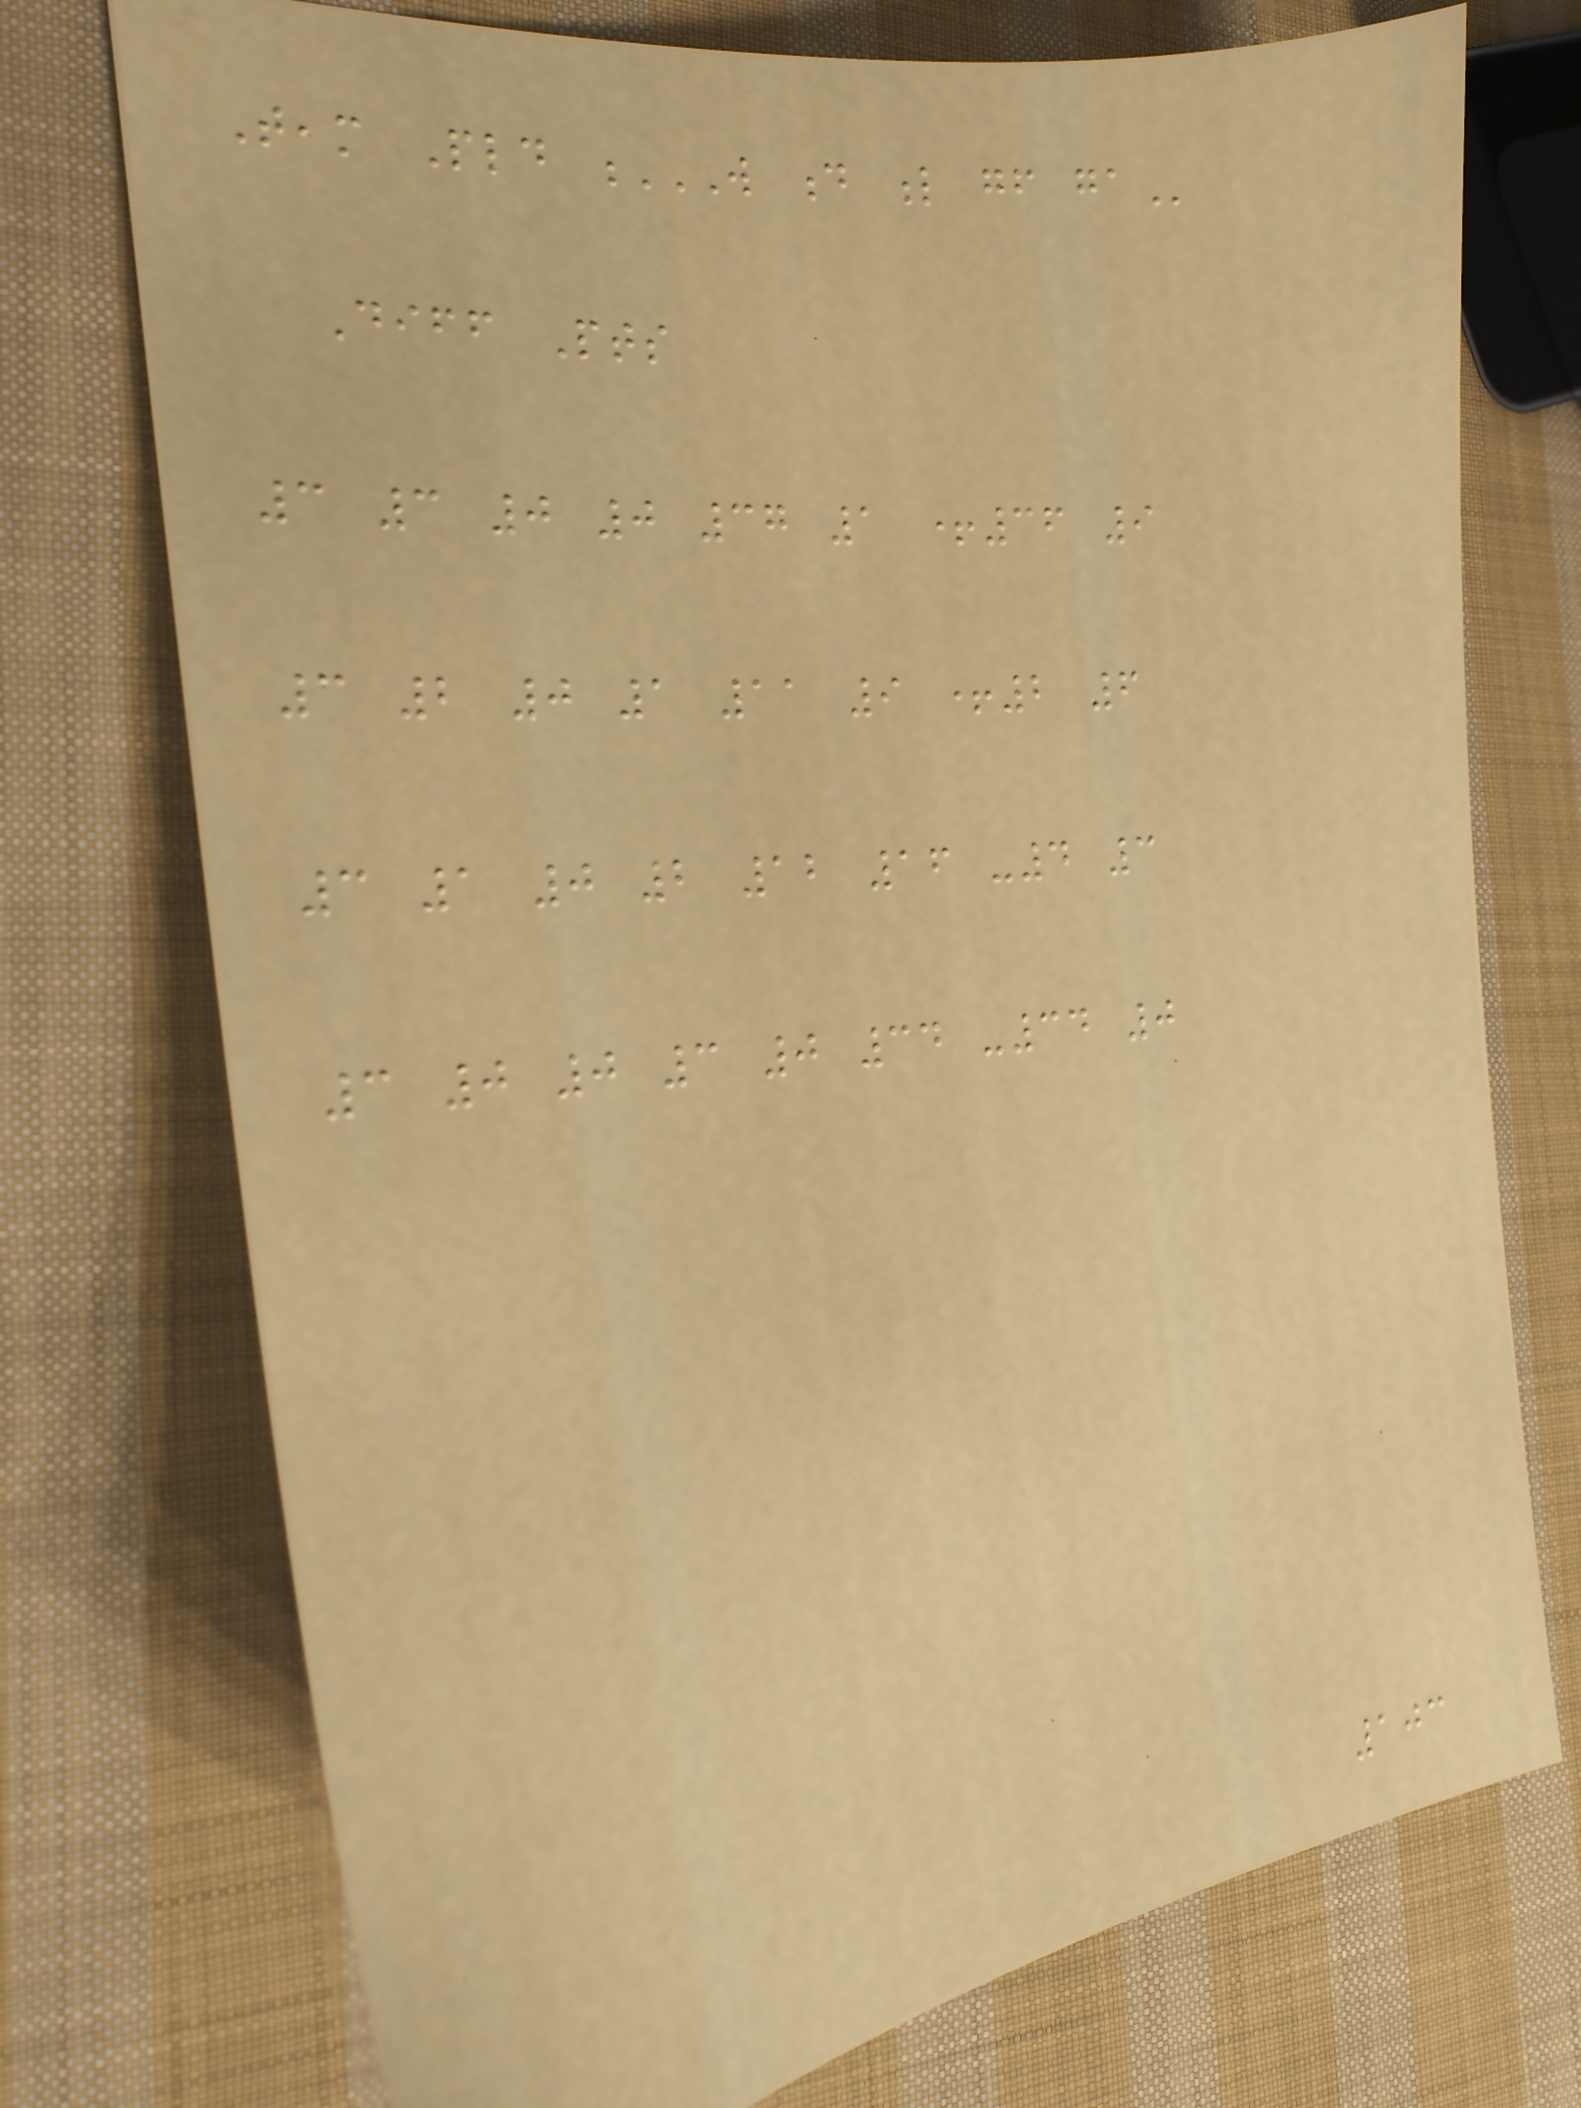Team Pld W D L GF GA
Diff Pts
3 3 0 0 37 1 +36 9
3 2 0 1 11 9 +2 6
3 1 0 2 12 16 -4 3
3 0 0 3 0 34 -34 0
103
